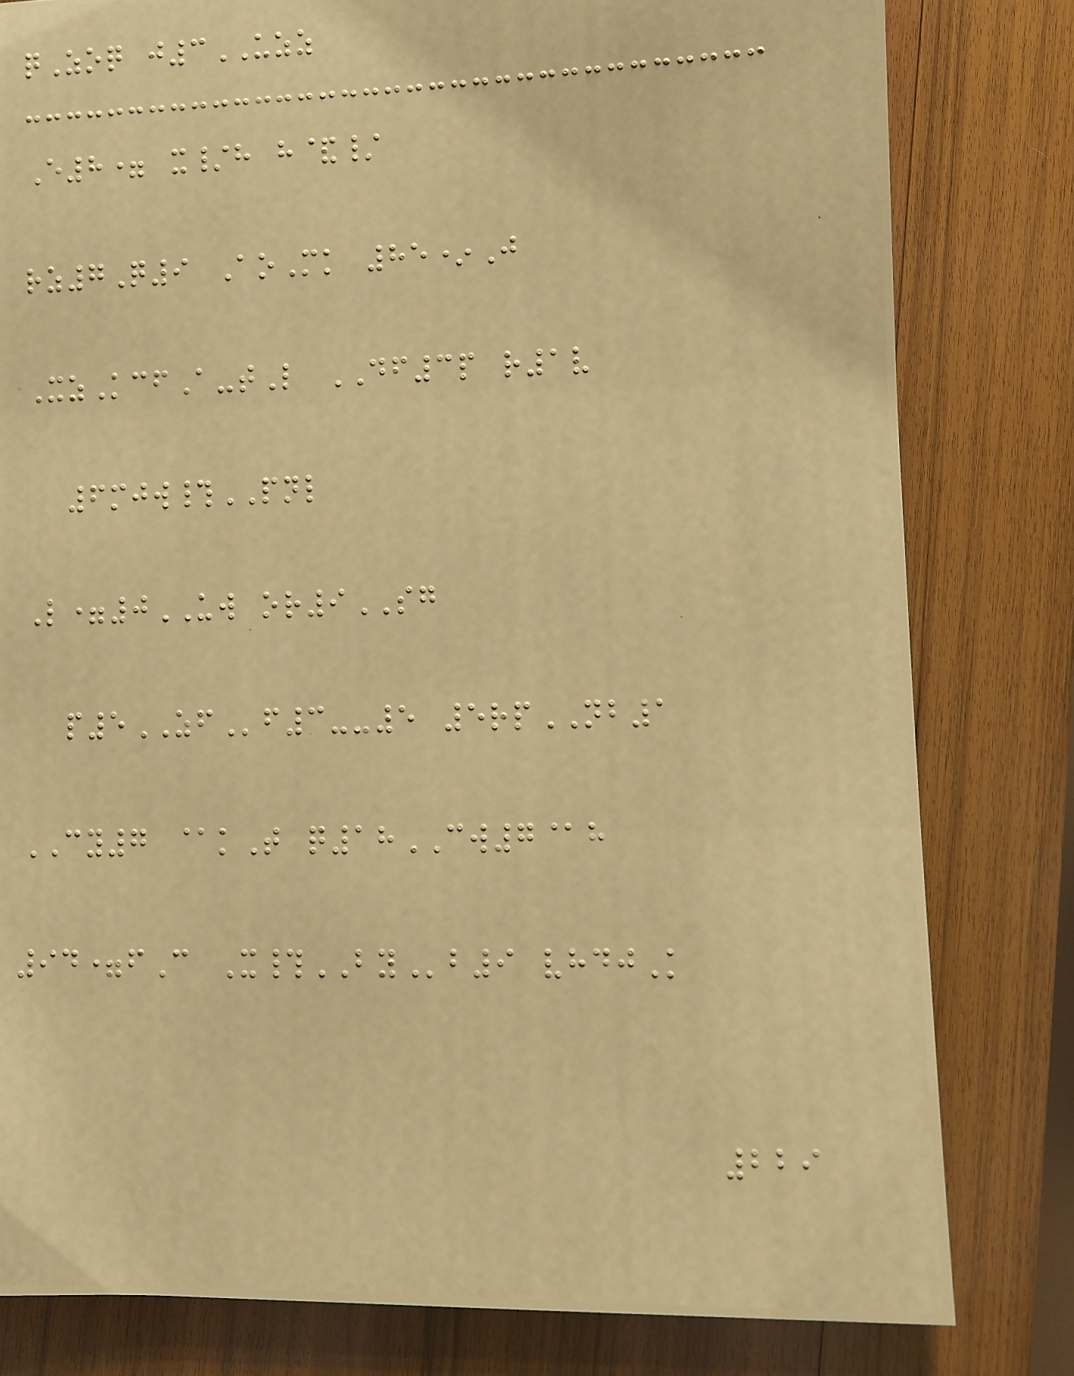qZoq j3UZZ
E8= x/h h&/
rz7Q9 AoMk 85*J
XzKcfA-tL DF3p r1v
6mjw#PNL
L=0UW or9SG
p5ZFf3--5 5rpNB1
CY7 @kT q18CW7@h
94=fC X#BYb9 vhdjK
229
